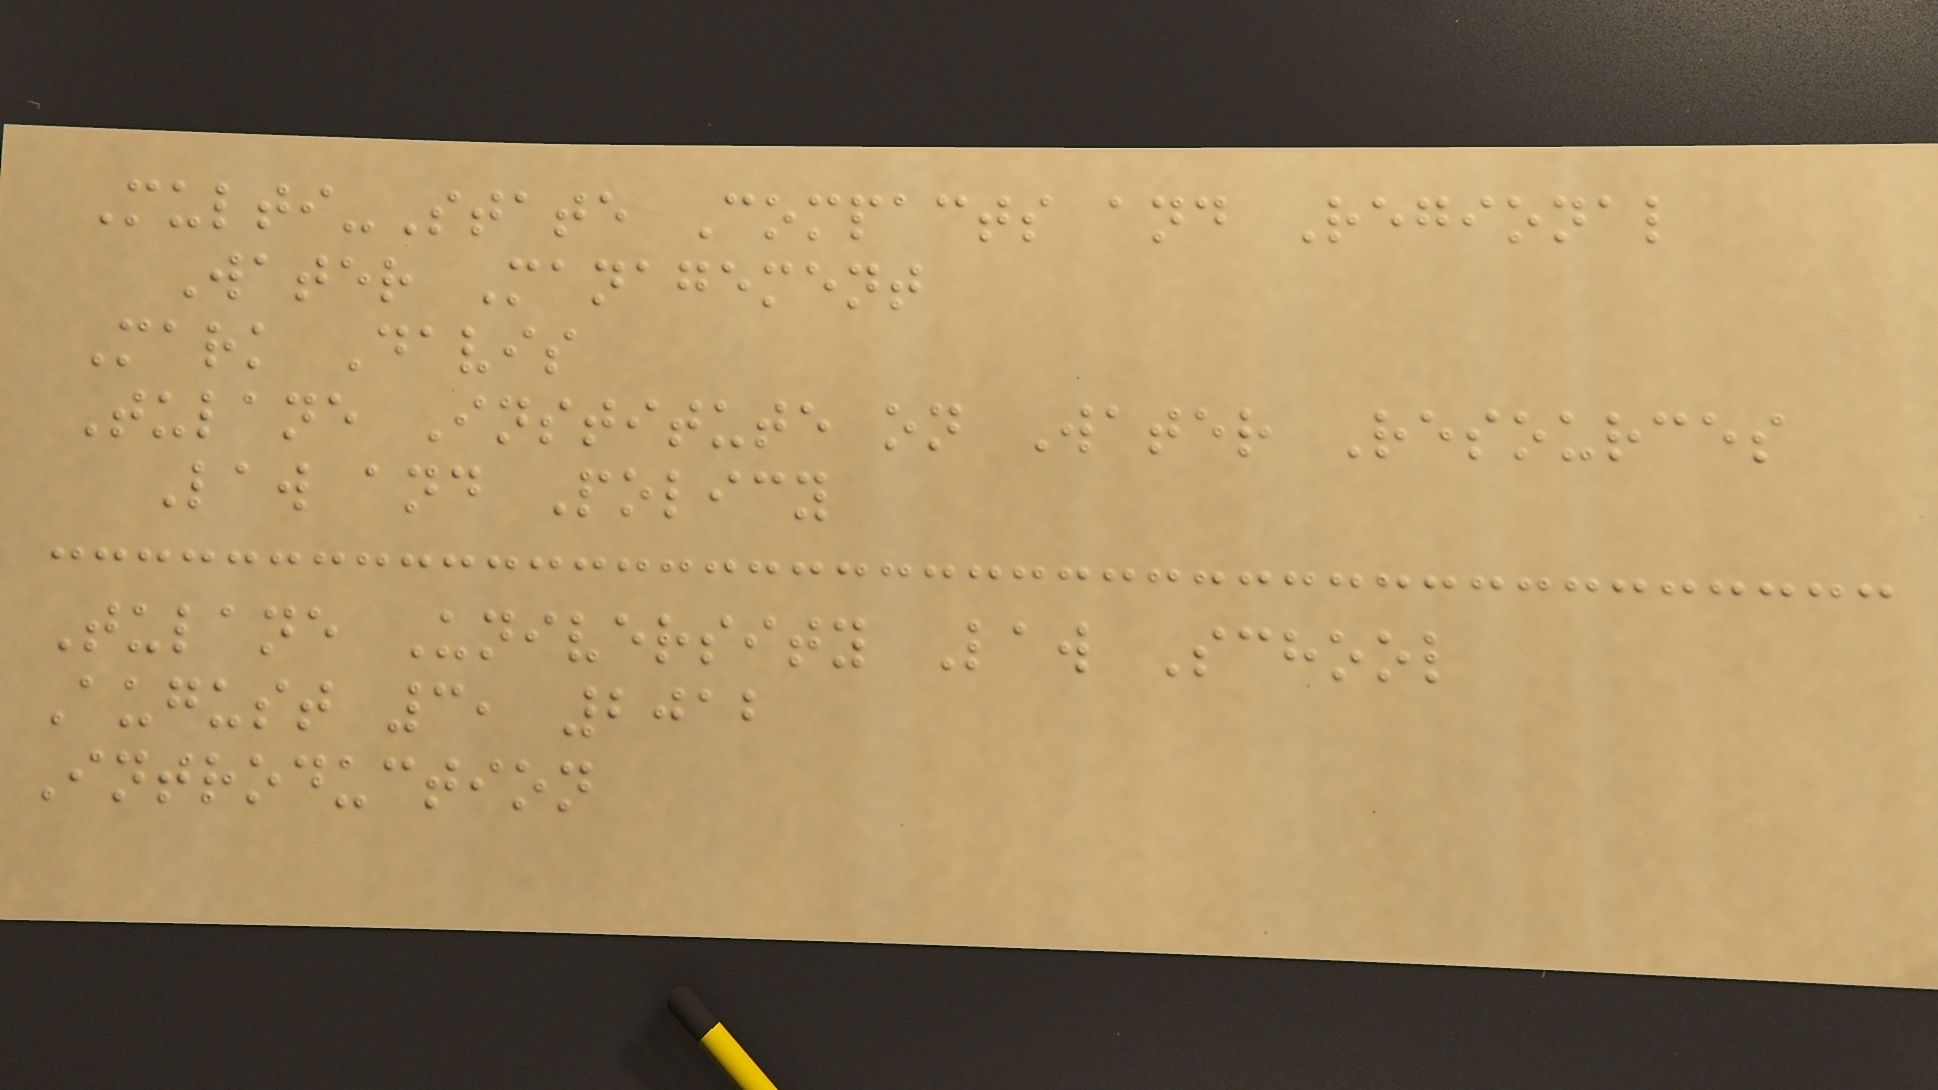Multi-State Compacts and Regional
Water Management
Mark Davis
Tulane Institute on Water Resources
Law and Policy
Tulane University Law School
August 3, 2012
Introduction
